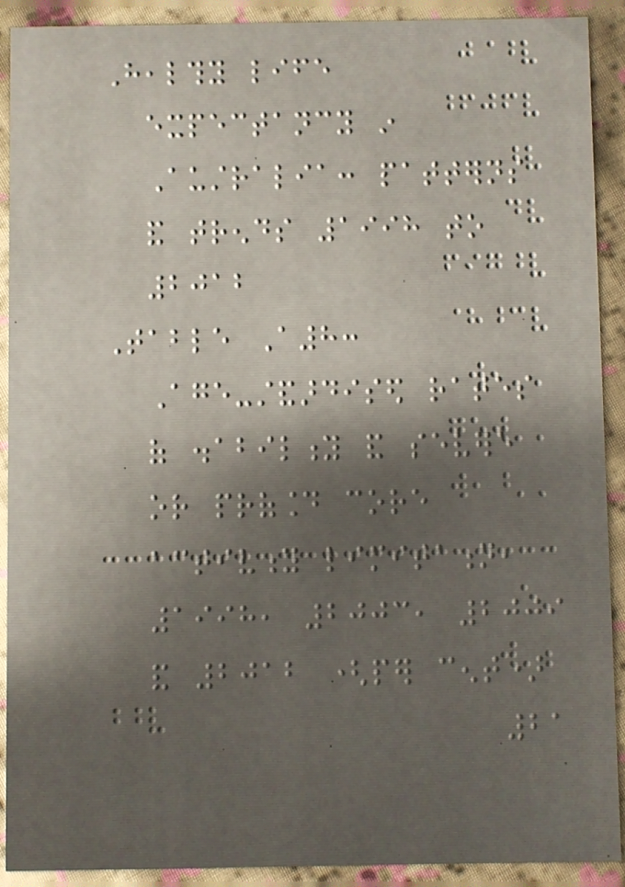Healthy life
expectancy in
Australia: patterns
and trends 1998 to
2012
Table A8:
Age-standardised rates
of disability and severe
or profound core
activity limitation,
1998, 2003, 2009
and 2012 (per cent)
21
